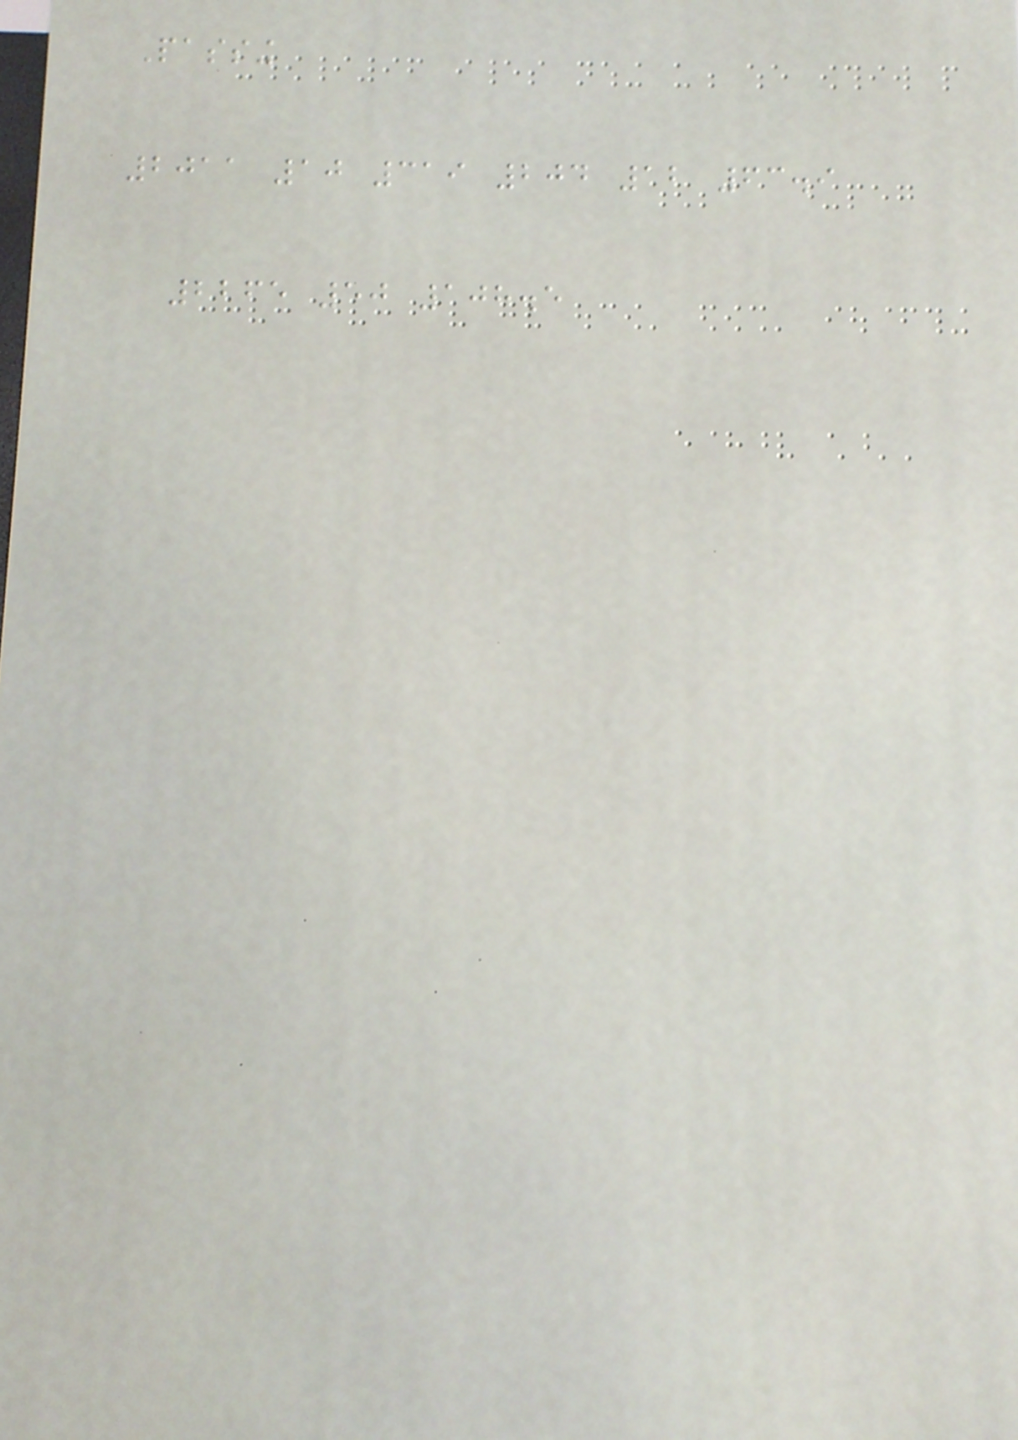Passing
2011 10 319 204 12 63.9
2265 50 108.5
